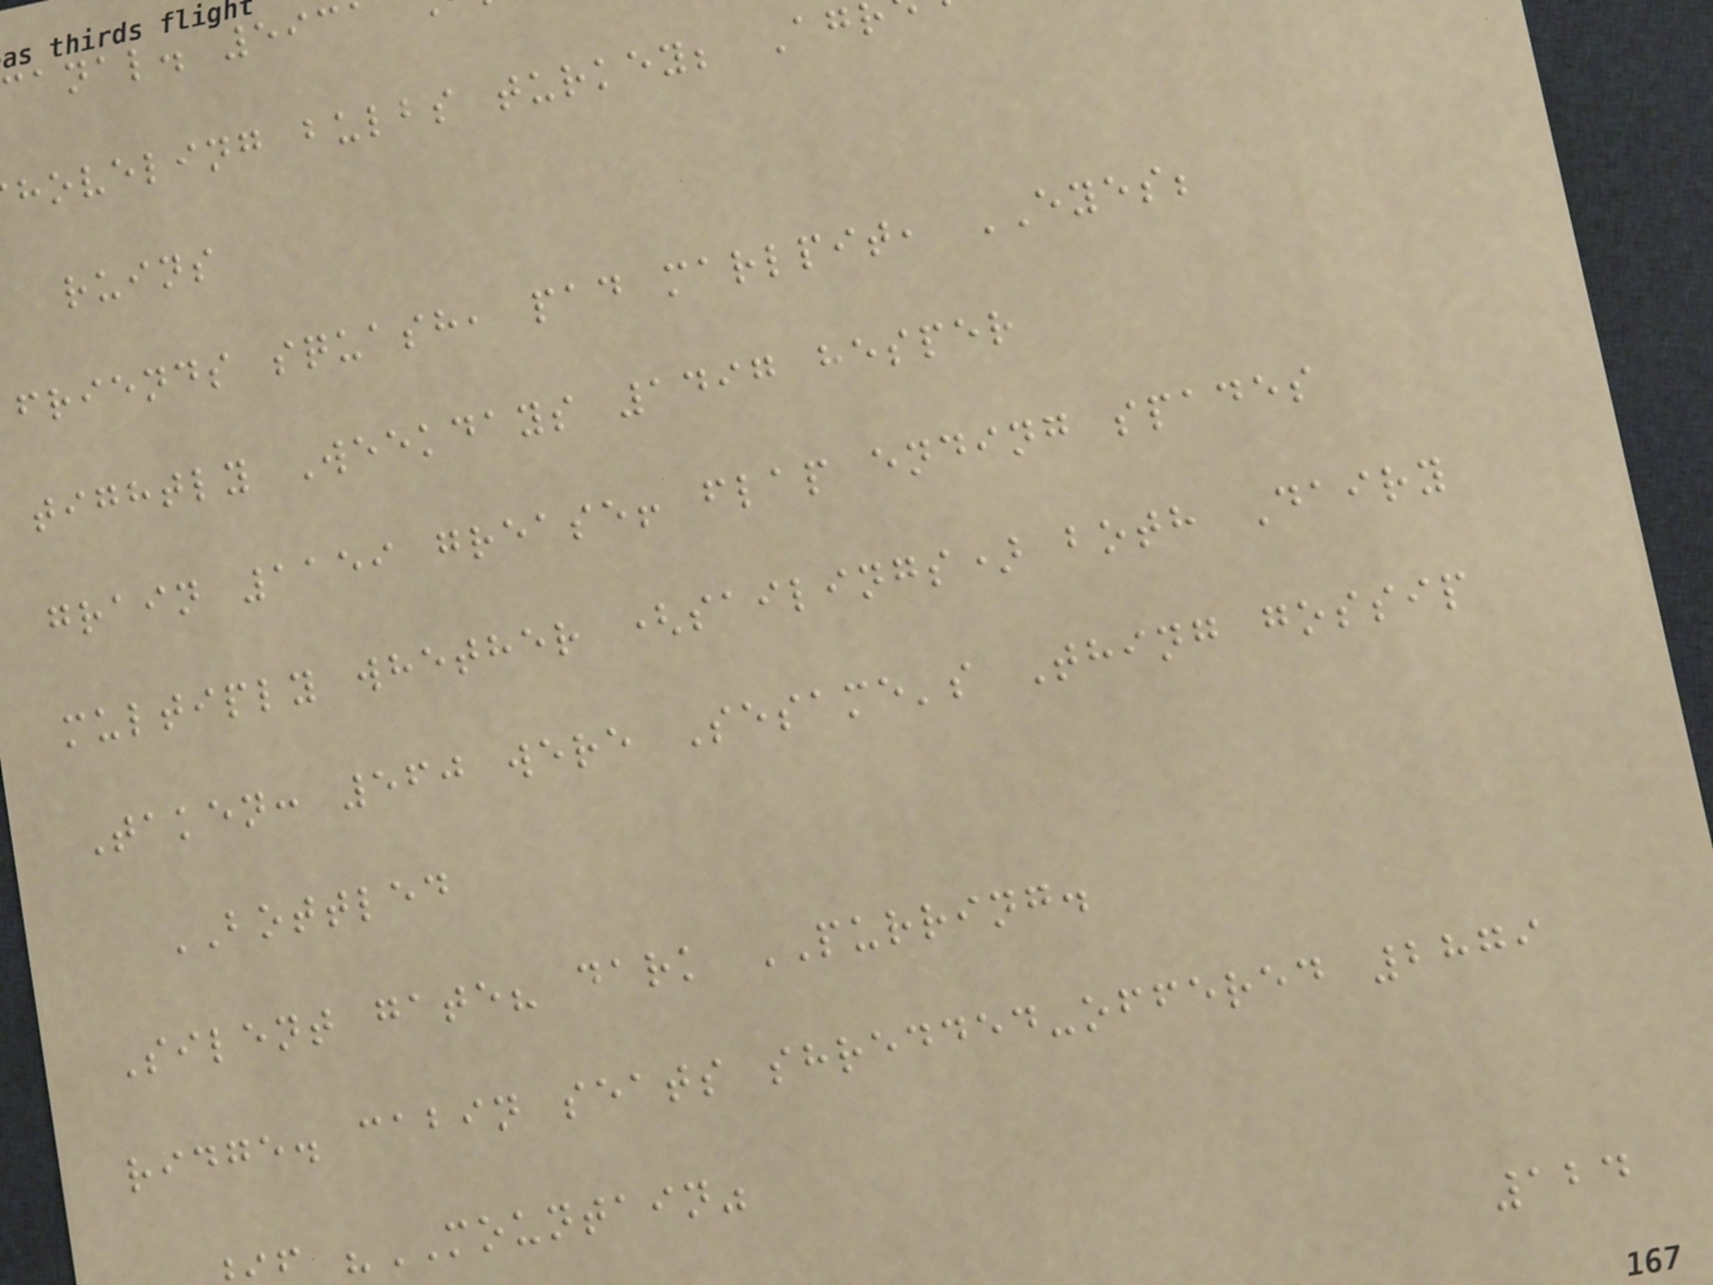canal. 593
hoveling bulbs turkey; Ag
ruins
friends squash, pad marlpit, EYES;
tightly Weekdays 1497 hesper
grain 1159 grease! flap ending spades
multiply whether (sailings) both Dairy
Taken: 560 were Sesame's Thing gossip
BOTTLED
Silent gate? dark PURRING.
ridge. cabin seats shredded-offered 2879
"MOUNTAIN"
124
